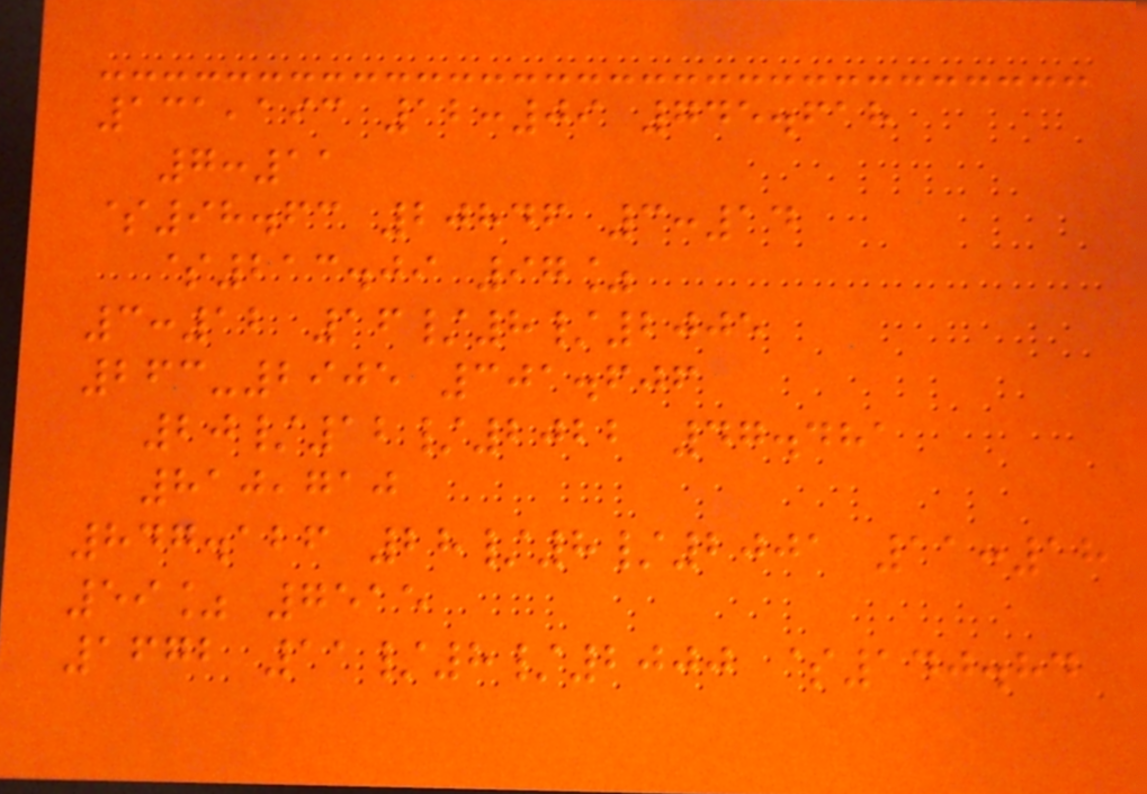131,193 12:09 745.618
7:11
$98.63 20846 3:14
$213.09 97%
3:12 16/8/2005
263-2905 301.606
20/12/2022 47.481
810,710
847.126 28/8/2001 11:18
59% 7515
1672 11/8/2000 $140.84
